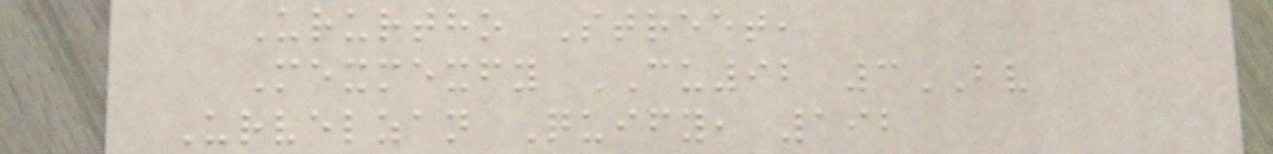Ururtho Street,
Mexmexfy CU92 3BV
Urvelzan Quify, 192
